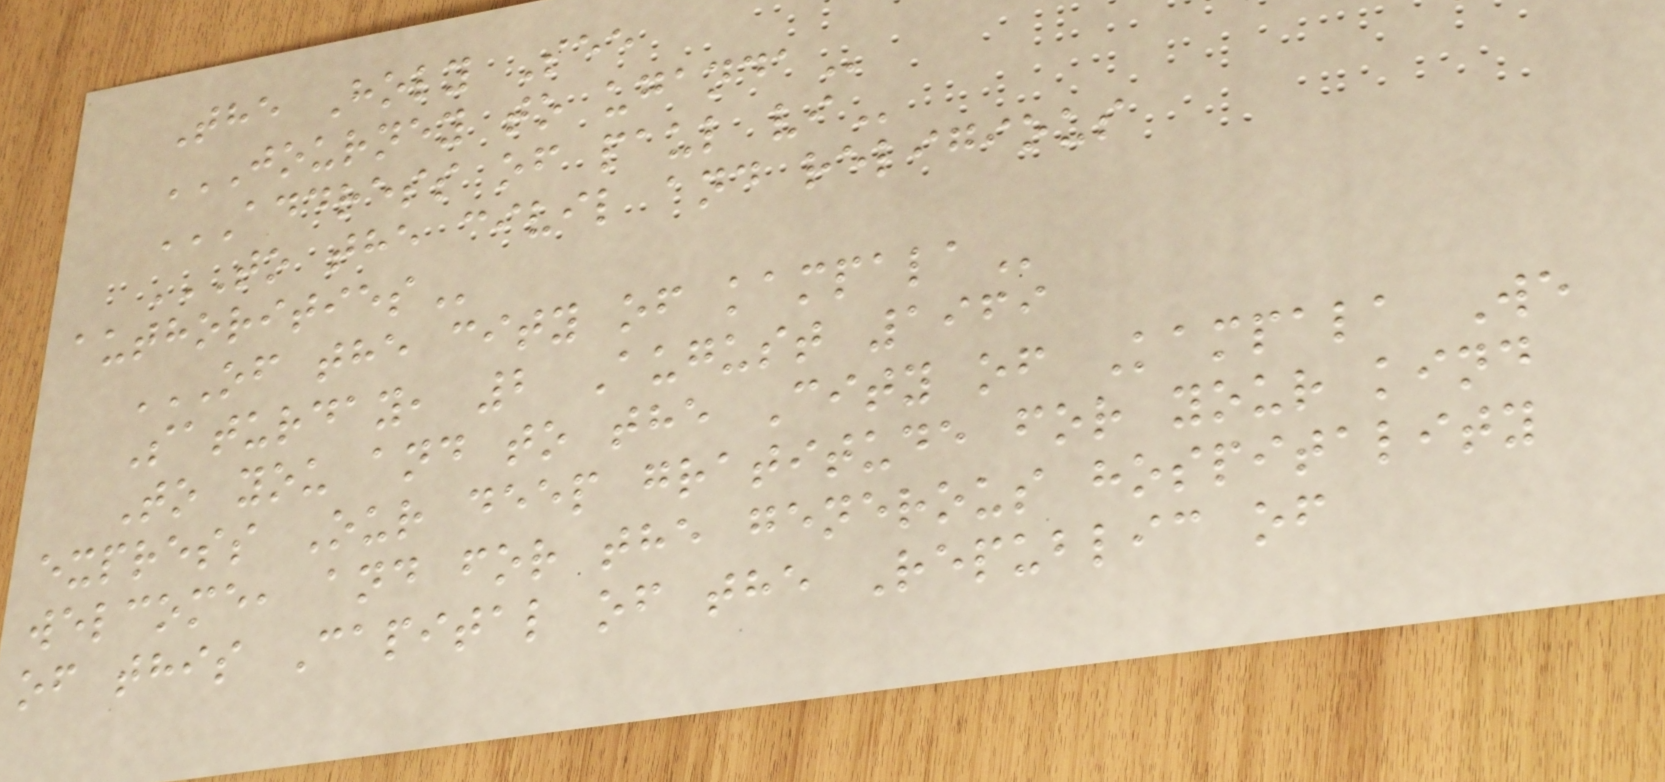The Holy See
JOURNEY TO UGANDA
ADDRESS OF PAUL VI
TO THE CIVIL AND RELIGIOUS
AUTHORITIES
OF THE CITY OF KAMPALA
Saturday, 2 August 1969
To you and to the City of Kampala We
express Our deep gratitude for your kind
welcome, and for the generous hospitality
of this Capital of the Republic of
